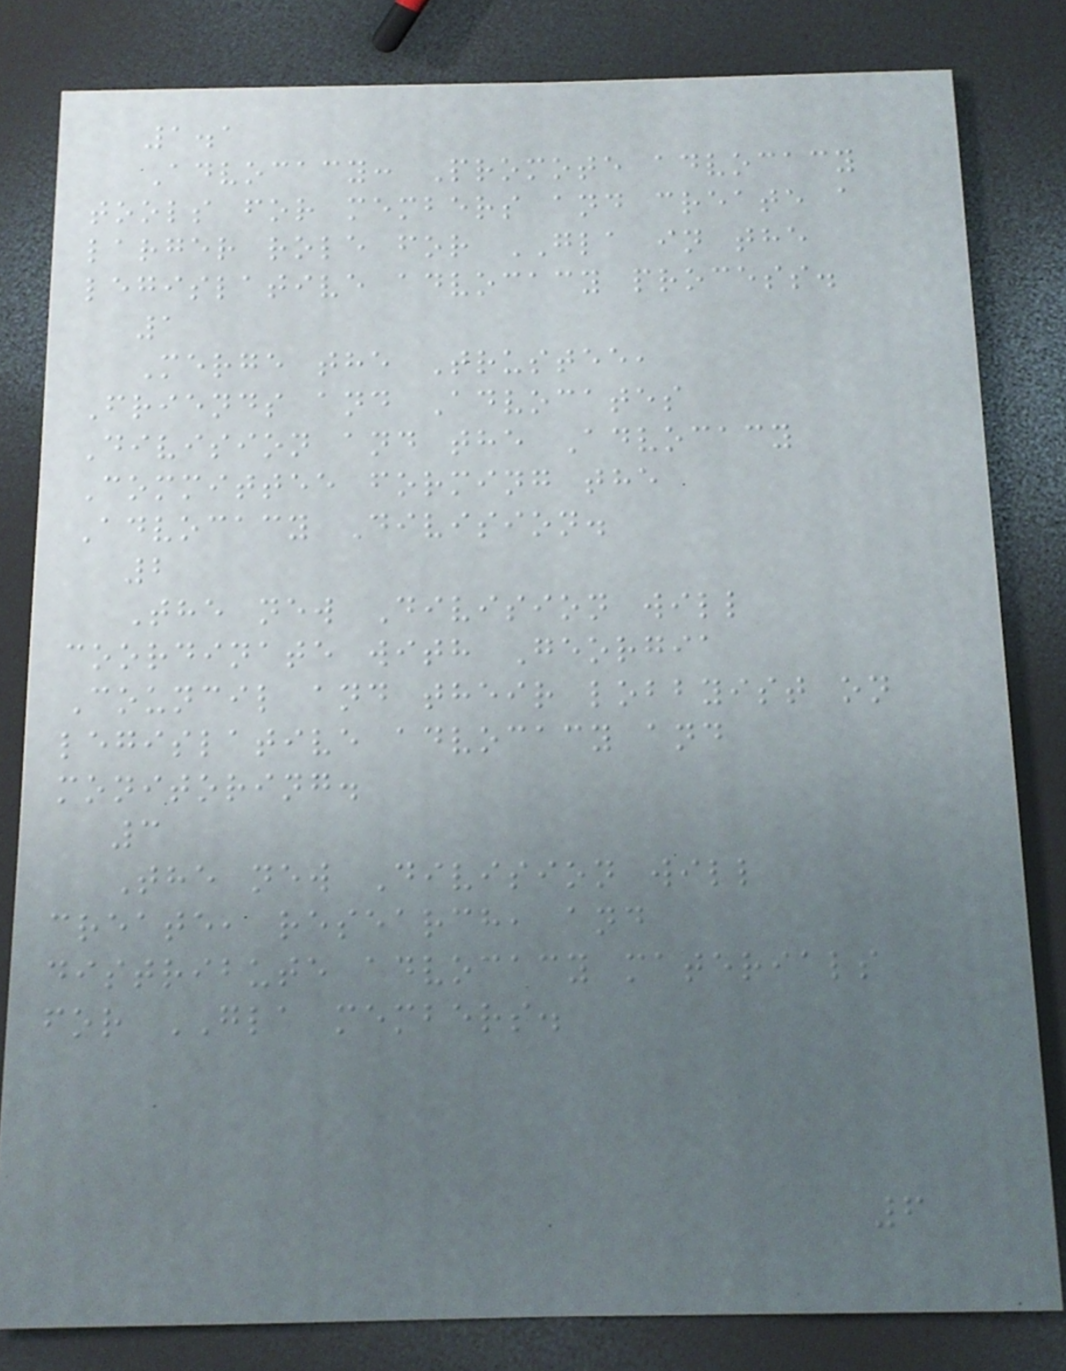1.1
Advocacy: Promote advocacy
tools for members and create a
larger role for GLA in the
legislative advocacy process.
1
Merge the Trustee,
Friends and Advocates
Division and the Advocacy
Committee forming the
Advocacy Division.
2
The new Division will
coordinate with Georgia
Council and their lobbyist on
legislative advocacy and
monitoring.
3
The new Division will
create, research, and
distribute advocacy materials
for GLA members.
6
